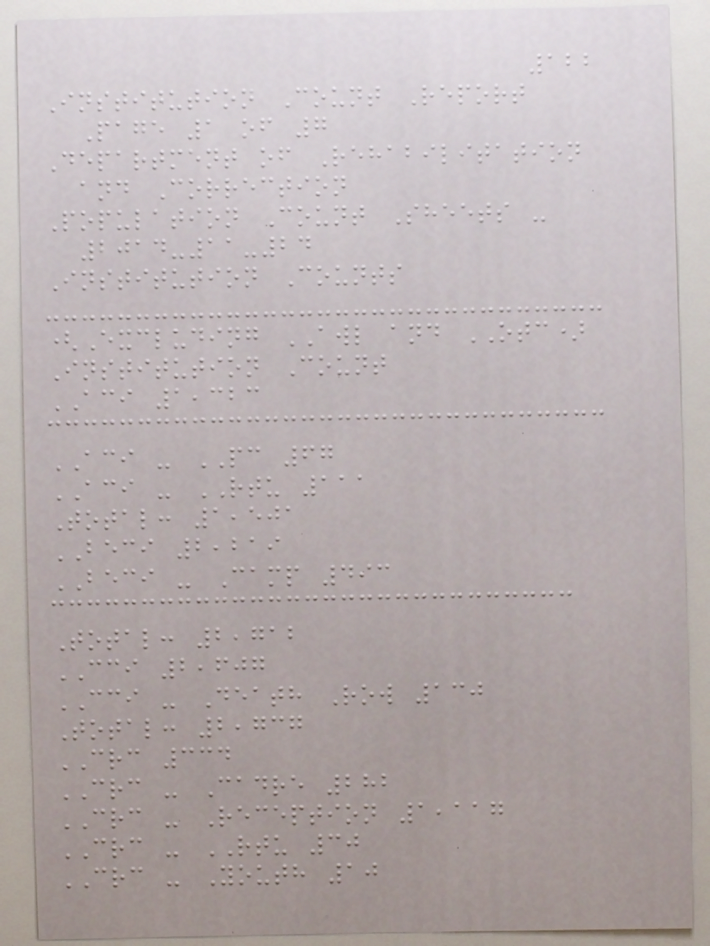122
Institution Count Report
Page 1 of 7
Department of Rehabilitation
and Correction
Population Count Sheets -
2014-11-24
Institution Counts
(Excluding AWL and OTC)
Institution Count
ACI 1,323
ACI - PC 67
ACI - RTU 111
Total: 1,501
BECI 2,219
BECI - Camp 493
Total: 2,712
CCI 2,607
CCI - Death Row 130
Total: 2,737
CRC 334
CRC - Cadre 282
CRC - Reception 1,117
CRC - RTU 30
CRC - Youth 10
